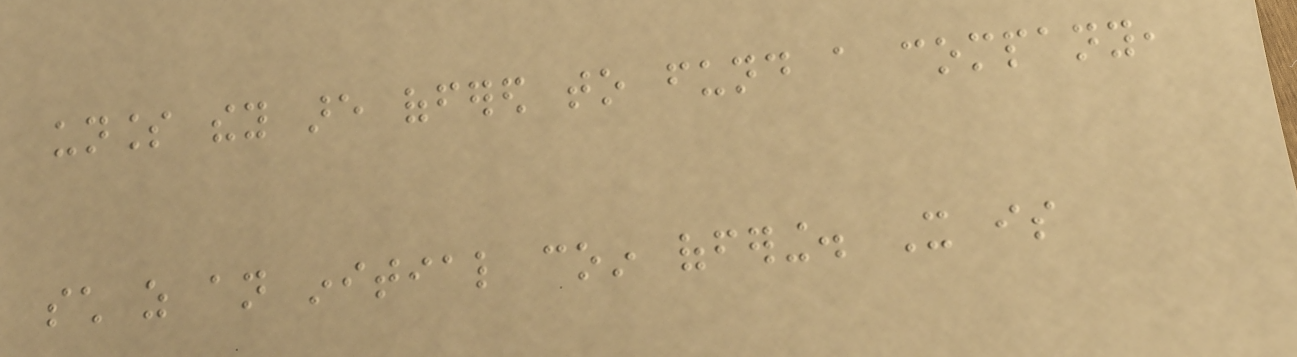unless they are offered to fund a company,
such as an initial coin offering. It is
